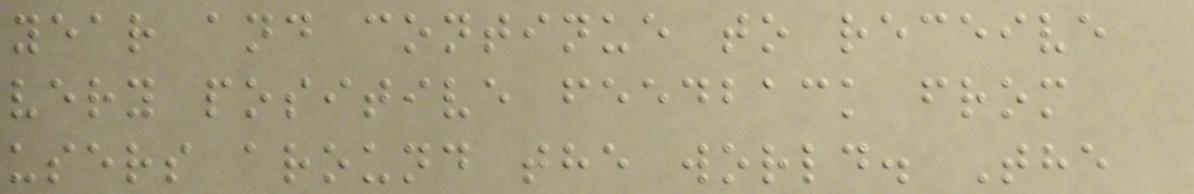year and continue to receive
very positive feedback from
users around the world. The
